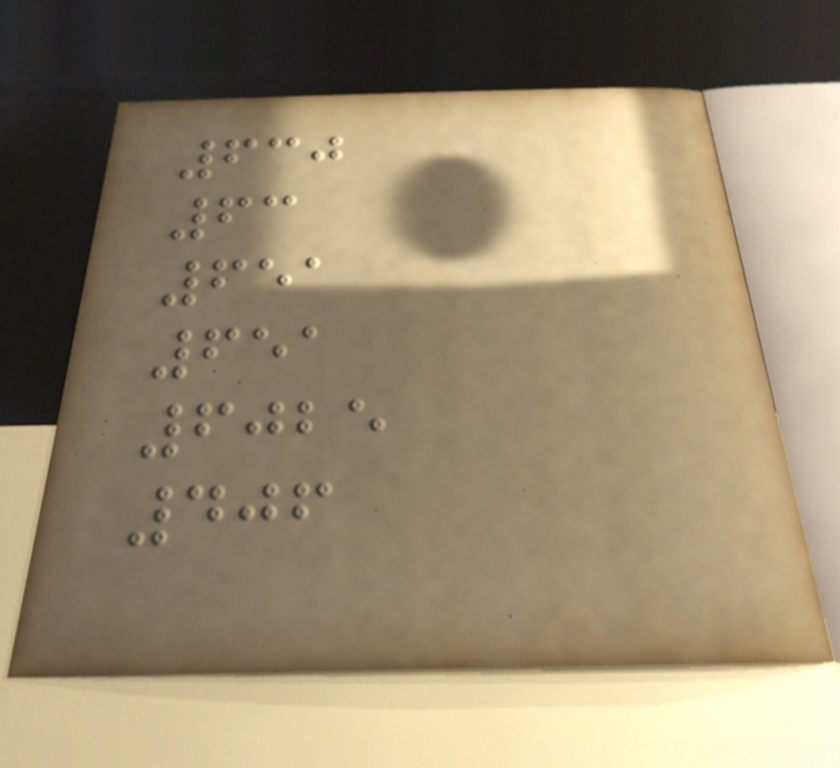630
63
651
651
6025
406
